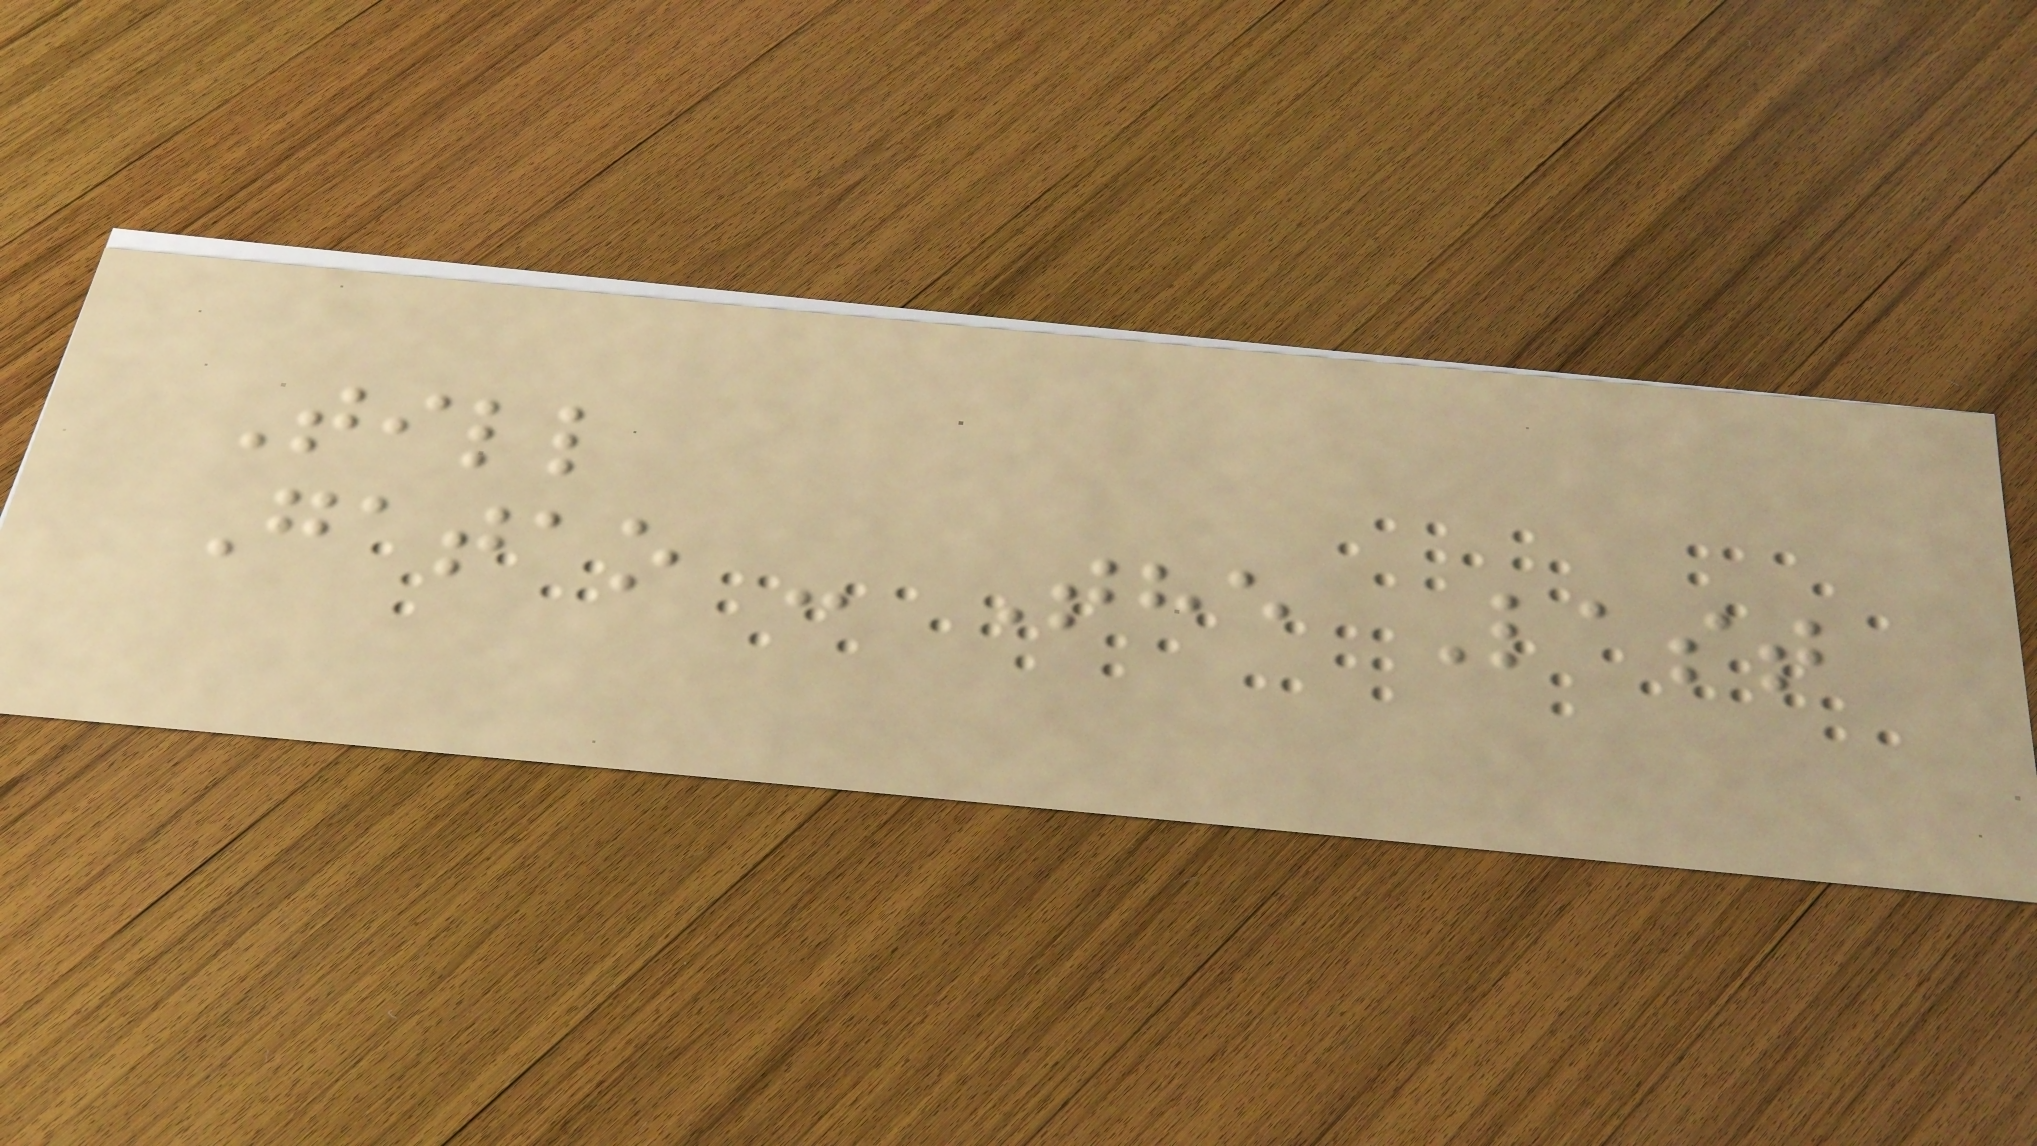Till
Gatao - The Last
